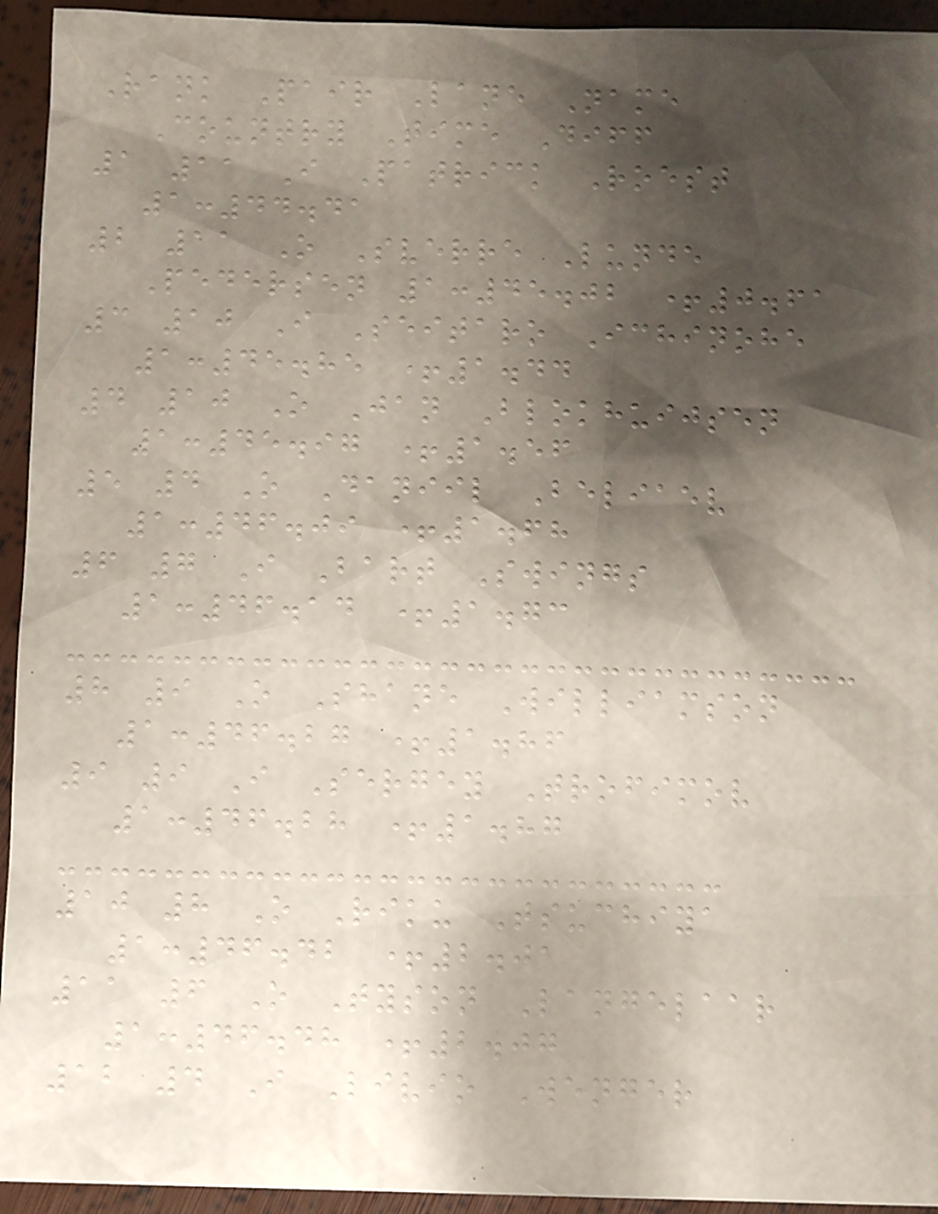Rank Pair Lane Name
Country Time Diff
1 11 I Patrick Roest
1:44.41
2 11 O Sverre Lunde
Pedersen 1:45.02 +0.61
3 10 I Seitaro Ichinohe
1:45.85 +1.44
4 10 O Jan Blokhuijsen
1:45.97 +1.56
5 4 O Daniil Beliaev
1:46.09 +1.68
6 7 I Bart Swings
1:46.14 +1.73
8 9 O Shane Williamson
1:46.27 +1.86
9 9 I Sergey Trofimov
1:46.28 +1.87
10 8 O Riku Tsuchiya
1:46.42 +2.01
11 6 O Tyson Langelaar
1:46.48 +2.07
12 4 I Livio Wenger
